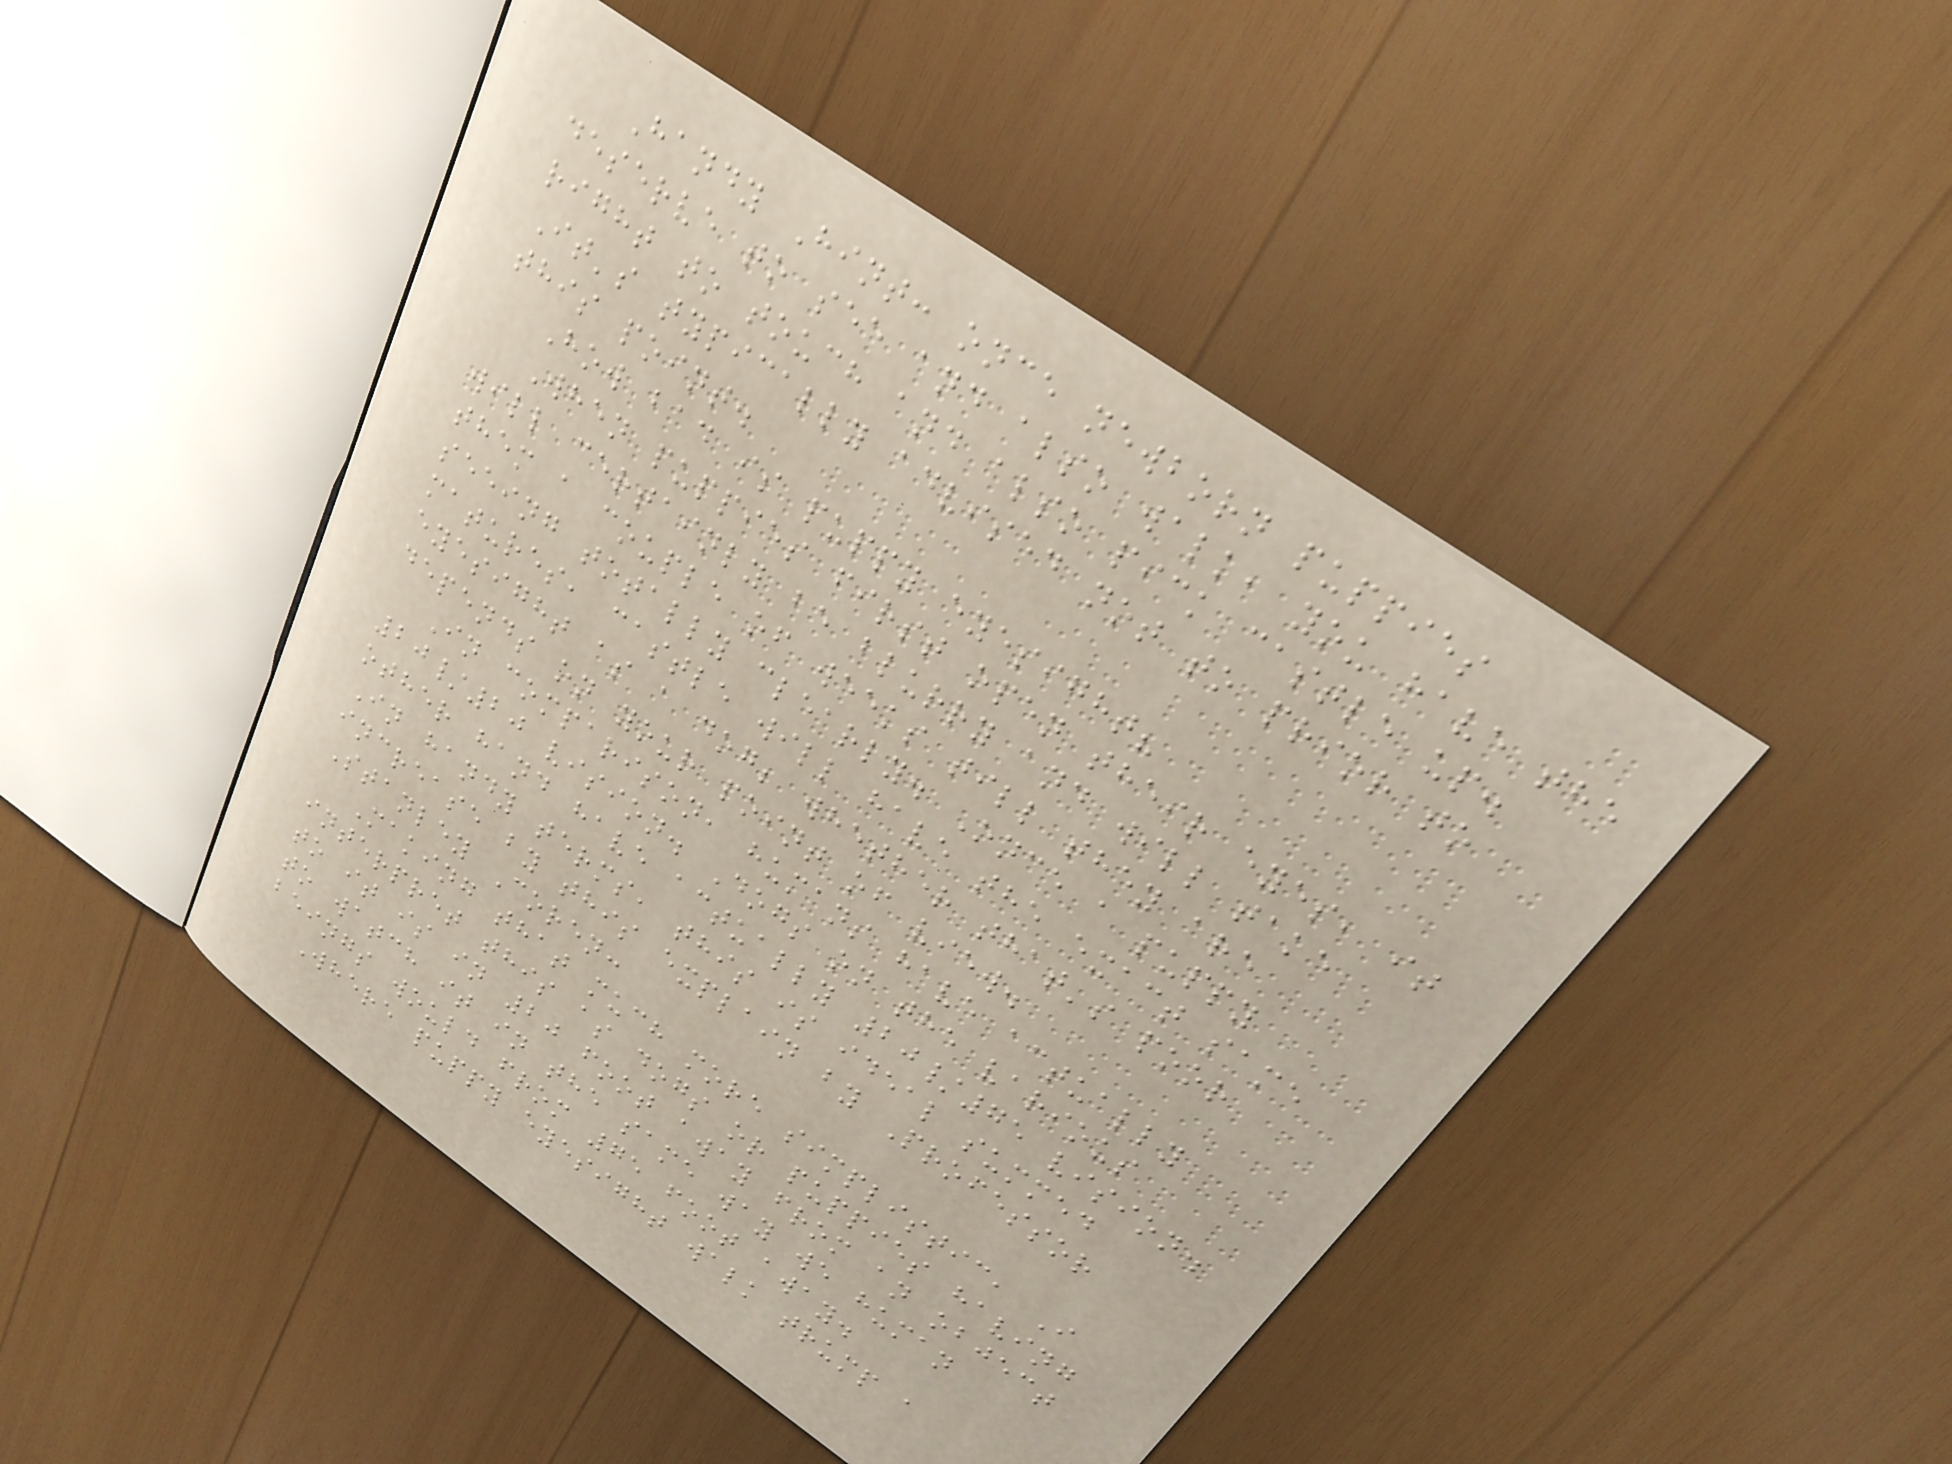Handy Hint: once newborn puppies
deserve to see and also walk, you have the
right to touch and also pick castle up.
It's typically advised not to prior to
this point.
How bad is puppy eyesight?
When puppies first open their eyes, it
will certainly be blurry and will take
them a couple of weeks till they are
seeing totally clearly. Once a puppy
matures, castle will have the exact same
eyesight as a dog; whether that's poor
depends on your point of view.
In comparison, humans have actually
20/20 vision. Dogs on the various
other hand have actually 20/75 vision.
In handy terms, this is ideal summed
increase by this explain by Professor
Stanley Coren:
Making that much more simplistic, I
interpret this as dogs or puppies having
to it is in 20 foot away from an object
to watch it in the same way we human
beings would from 75 foot away.
Where puppy eyesight walk trump a
